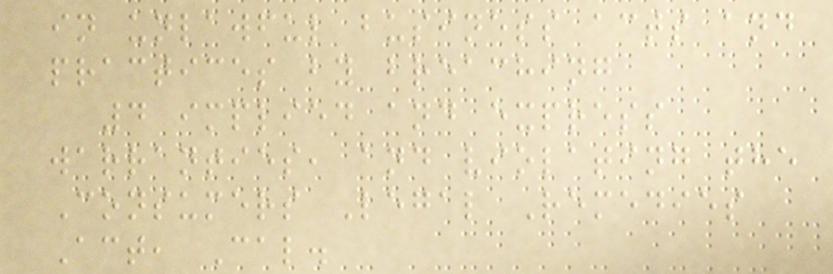in unlawful business acts and
practices by breaching
4 implied and express
warranties, and violating the
Consumers Legal Remedies
Act, Cal.
